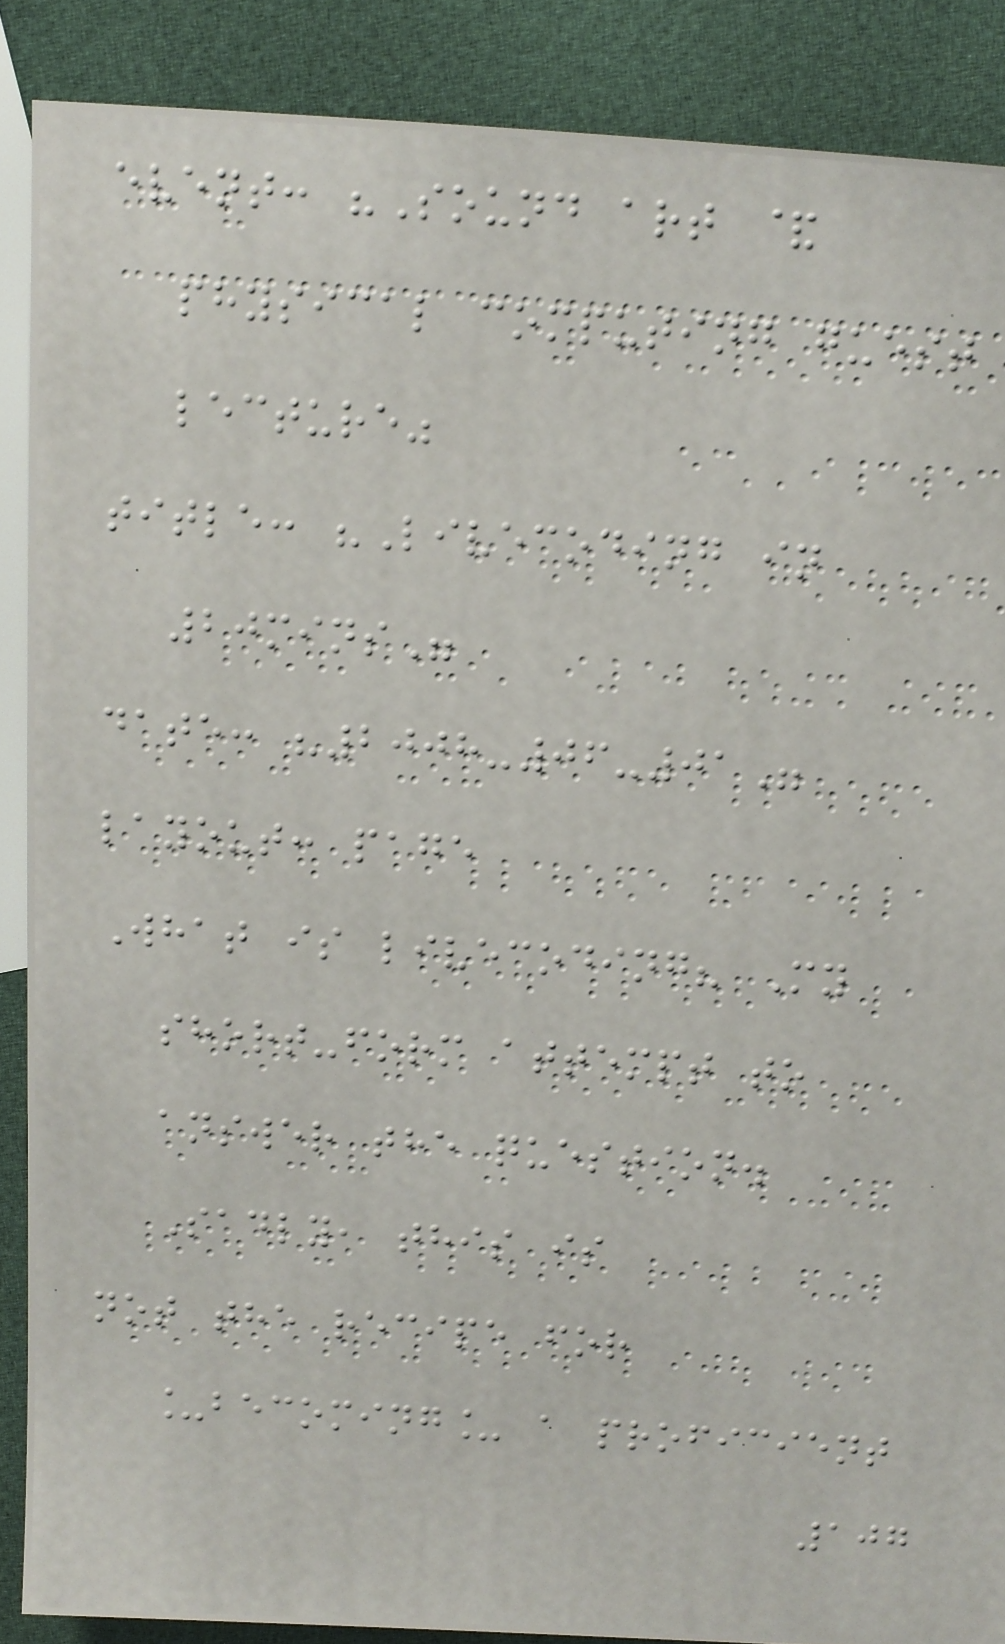event: "Sound art &
physical computing guest
lecture"
title: "Livecoding in
20mins"
date: "2008-06-01"
layout: page
What is livecoding? My
short-form attempt to
answer the question.
Sadly, this is
not the recipe for
_becoming_ a proficient
107
